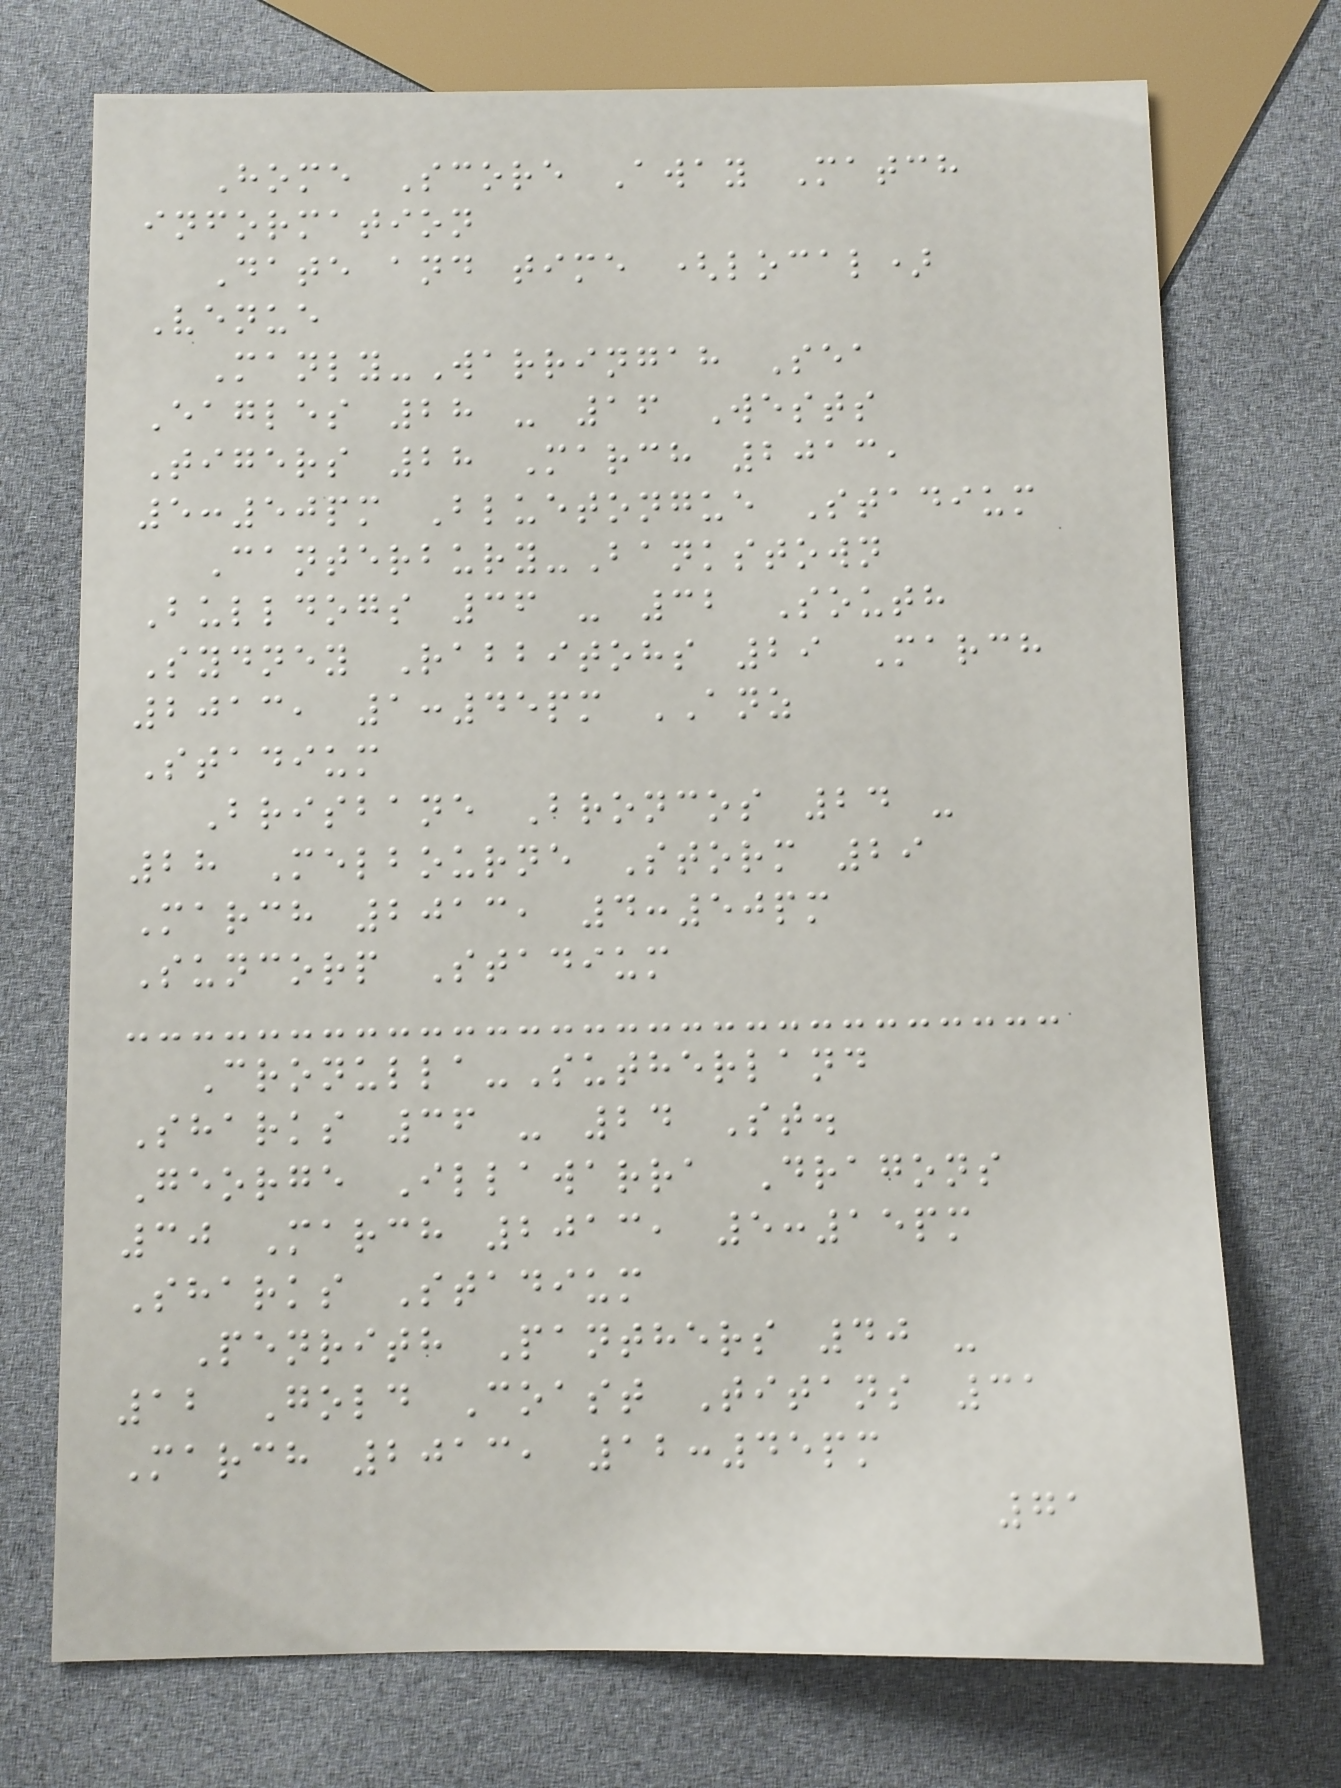Home Score Away Match
information
Date and time (local)
Venue
Manly-Warringah Sea
Eagles 28 - 16 Wests
Tigers 28 March 2013,
5:50pm Bluetongue Stadium
Canterbury-Bankstown
Bulldogs 36 - 32 South
Sydney Rabbitohs 29 March
2013, 1:45pm ANZ
Stadium
Brisbane Broncos 24 -
28 Melbourne Storm 29
March 2013, 4:50pm
Suncorp Stadium
Cronulla-Sutherland
Sharks 36 - 24 St.
George Illawarra Dragons
30 March 2013, 5:15pm
Sharks Stadium
Penrith Panthers 40 -
12 Gold Coast Titans 31
March 2013, 12:45pm
71
